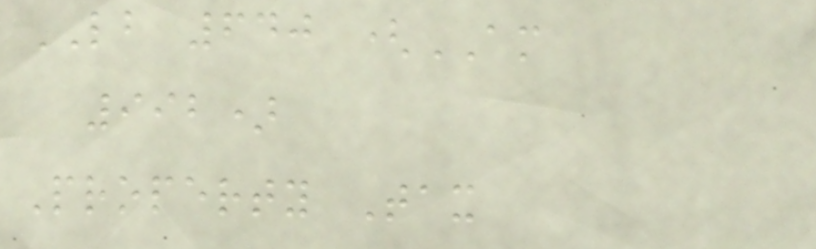LB 640 (AM
992)
Property Tax
